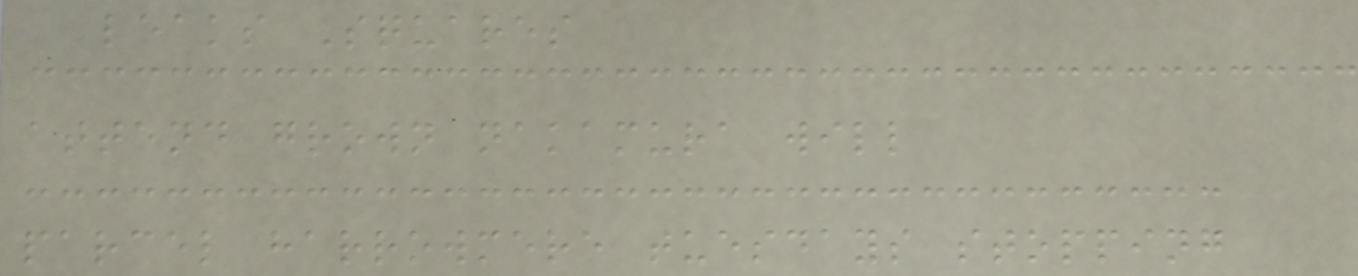leaks Squares
attend grown nakamura will
parcel harrowmere tuesdays stopping
